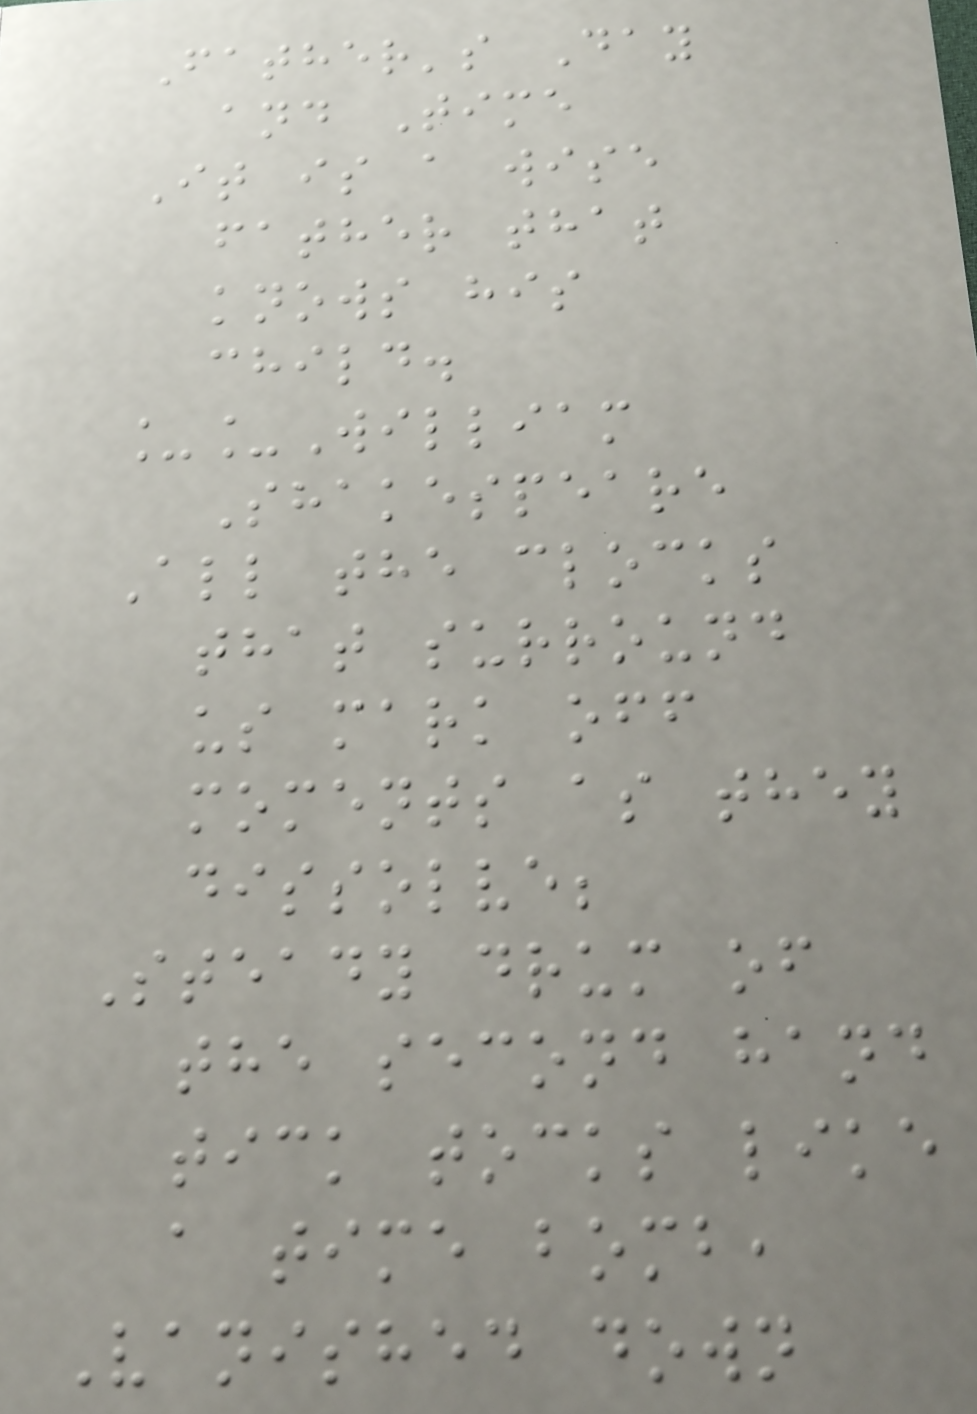Father's Day
and Time
It is a wise
father that
knows his
child.
__William
Shakespeare
All the clocks
that surround
us mark off
moments as they
dissolve;
Steady drum of
the second hand
tick tocks like
a time bomb,
Vanished down
